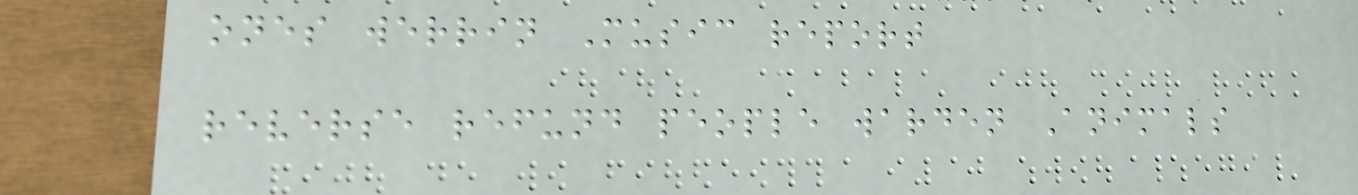ones werrin Music report
reverse refund people warden Animals
